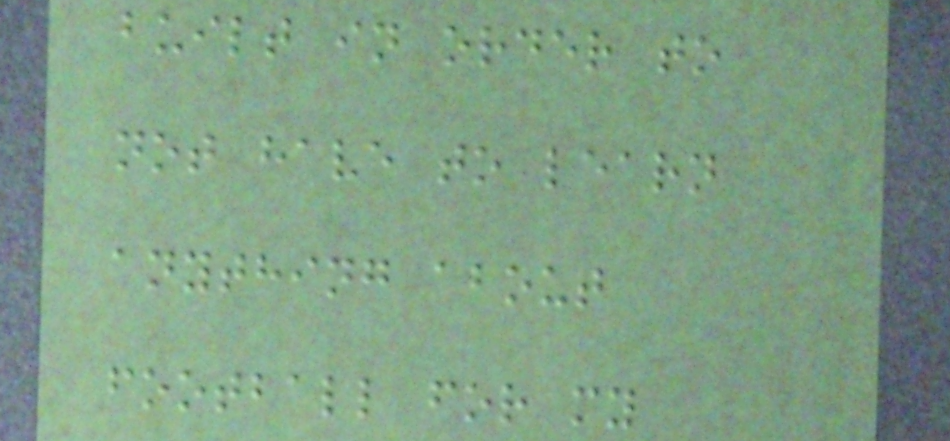built in order to
not have to learn
anything about
football for my
